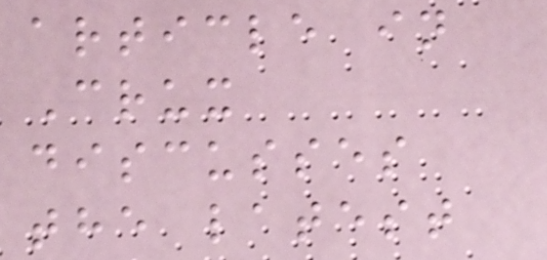article in
Crux
discusses
the latest
